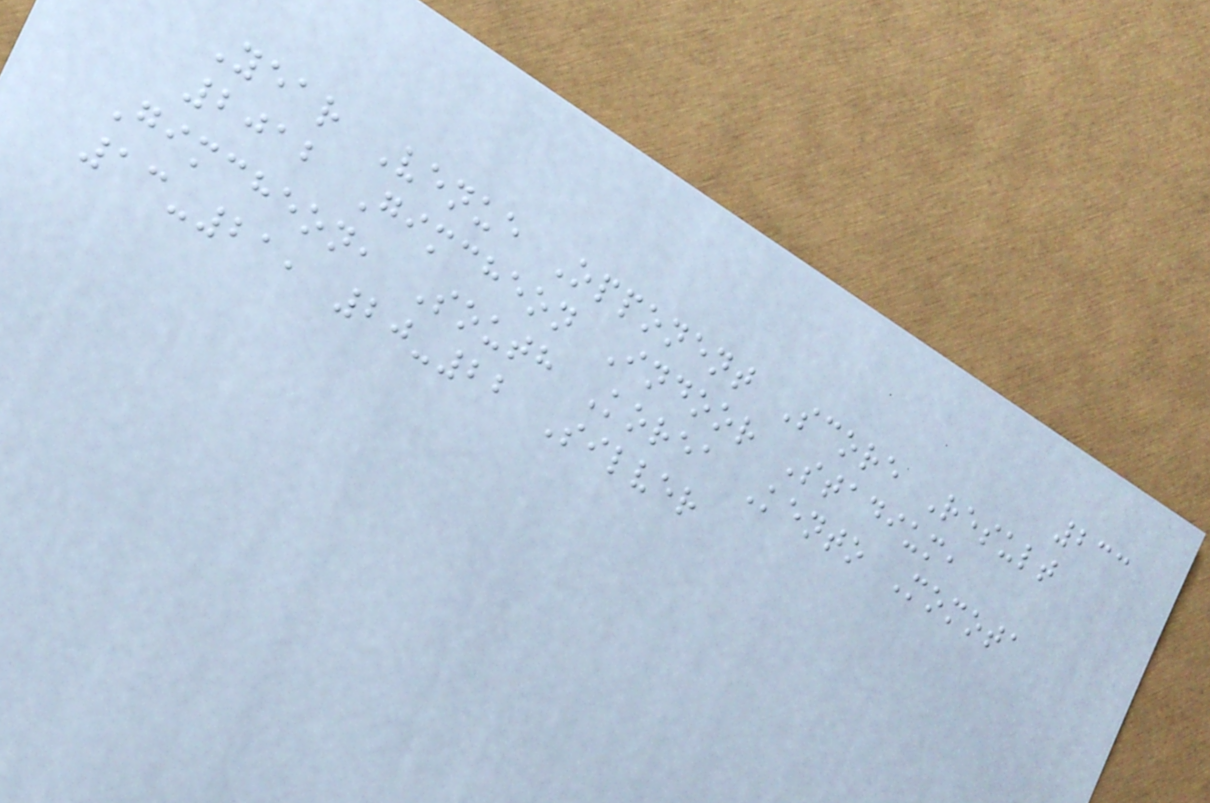233
Year Venue Opponent Score Result
2012 Gimcheon Indoor Stadium,
Gimcheon, South Korea Kento Momota
13-21, 20-22 Silver
